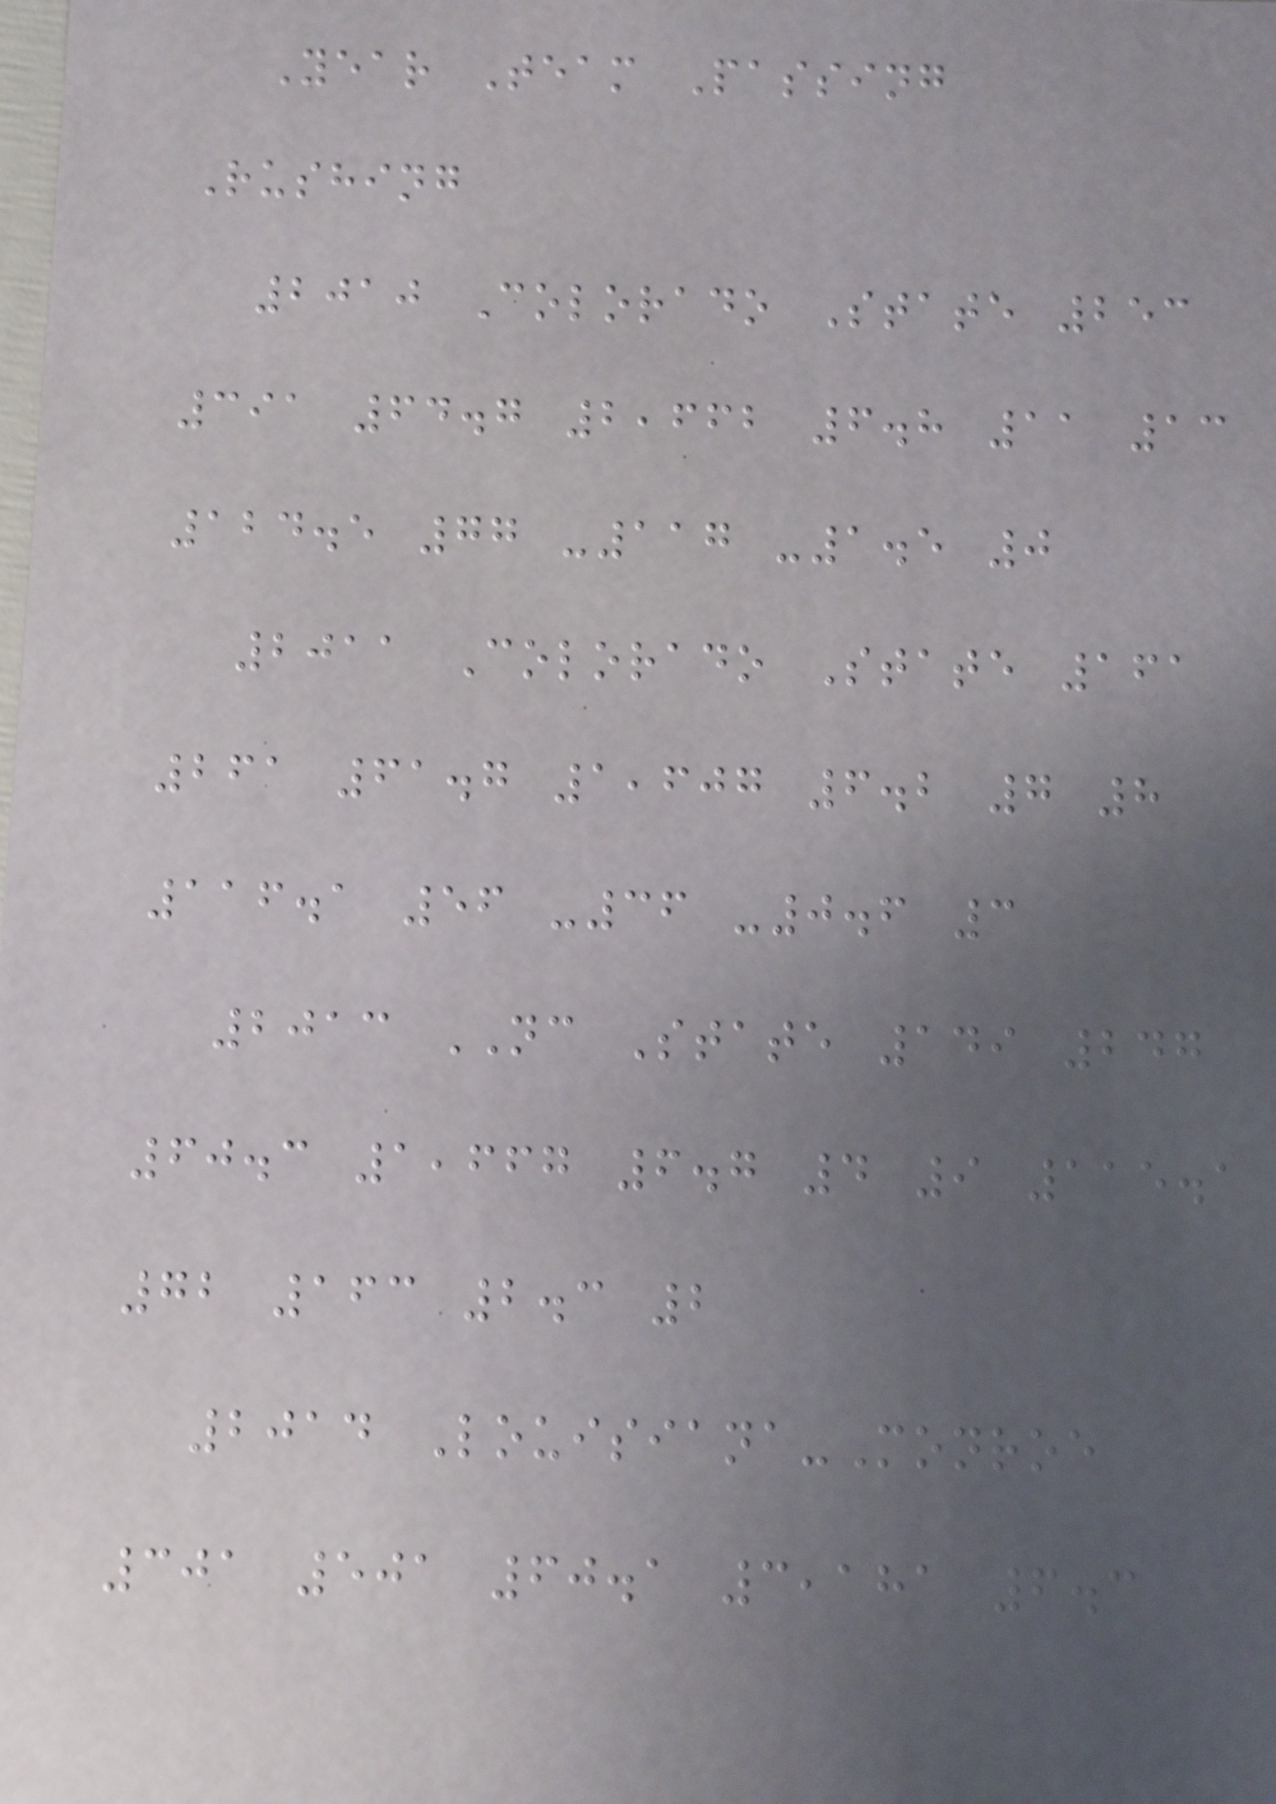Year Team Passing
Rushing
2010 Colorado State 253
391 64.7 2,662 6.8 11 13
124.5 77 -117 -1.5 0
2011 Colorado State 161
261 61.7 1,607 6.2 7 8
116.1 56 -36 -0.6 3
2013 NC State 149 247
60.3 1,667 6.7 4 9 115.1
72 163 2.3 2
2014 Louisiana-Monroe
301 501 60.1 3,181 6.3
